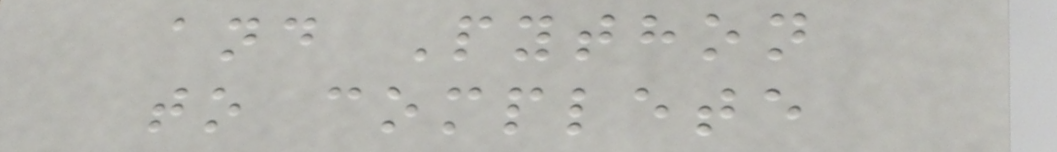and Python
to complete
